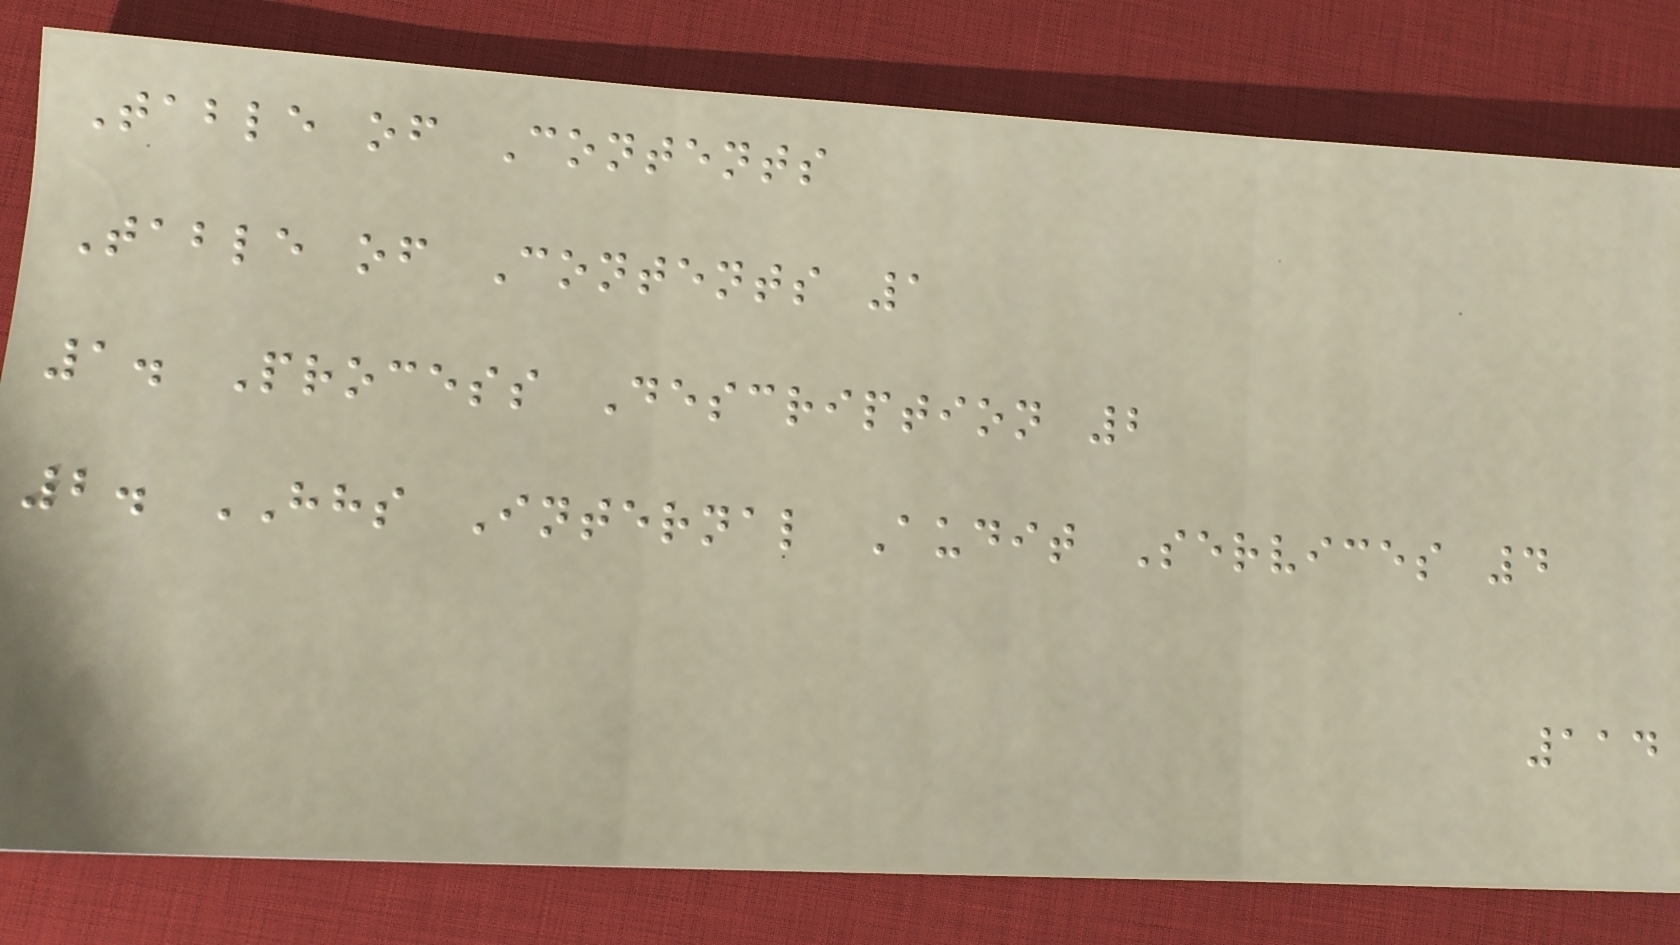Table of Contents
Table of Contents 1
1. Process Description 2
2. HHS Internal Audit Services 4
114
